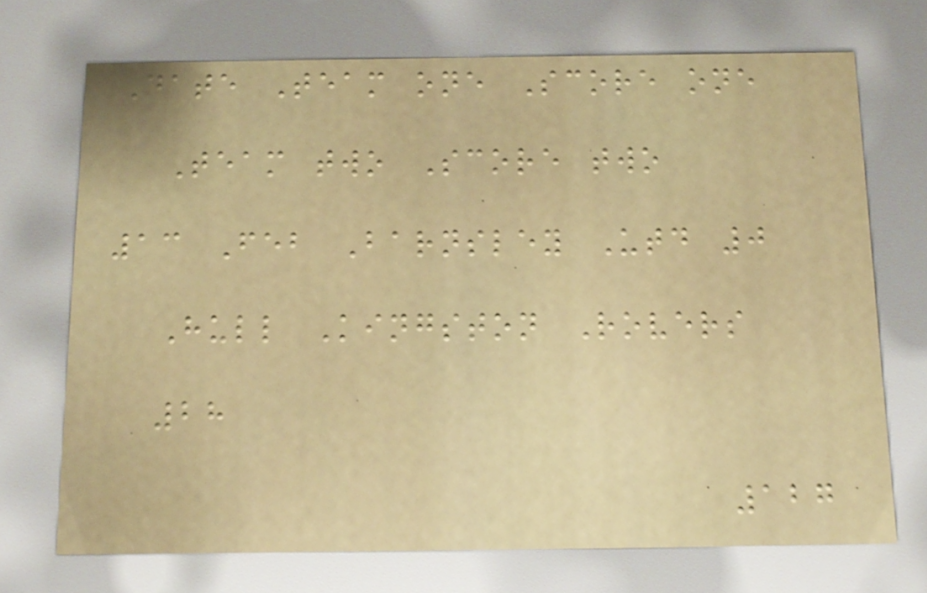Date Team one Score one
Team two Score two
13 Feb Barnsley Utd 0
Hull Kingston Rovers
28
127
